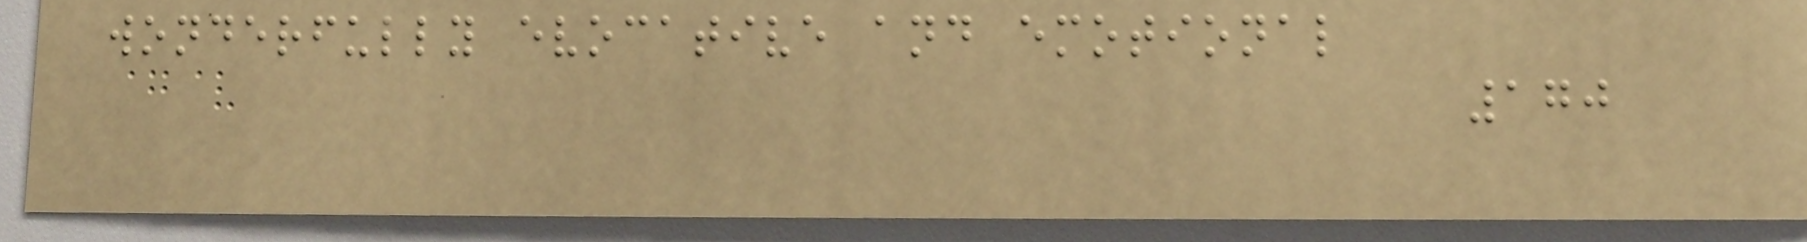wonderfully evocative and emotional
170
